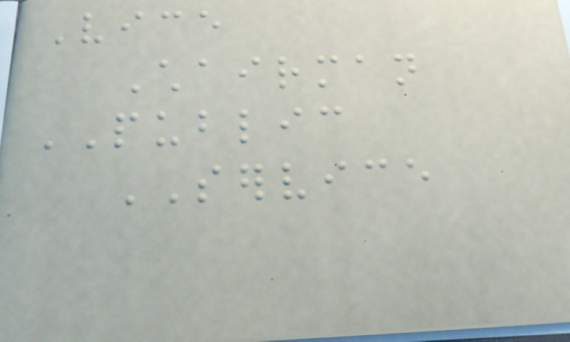Vice
Chairman
PUBLIC
SERVICE
